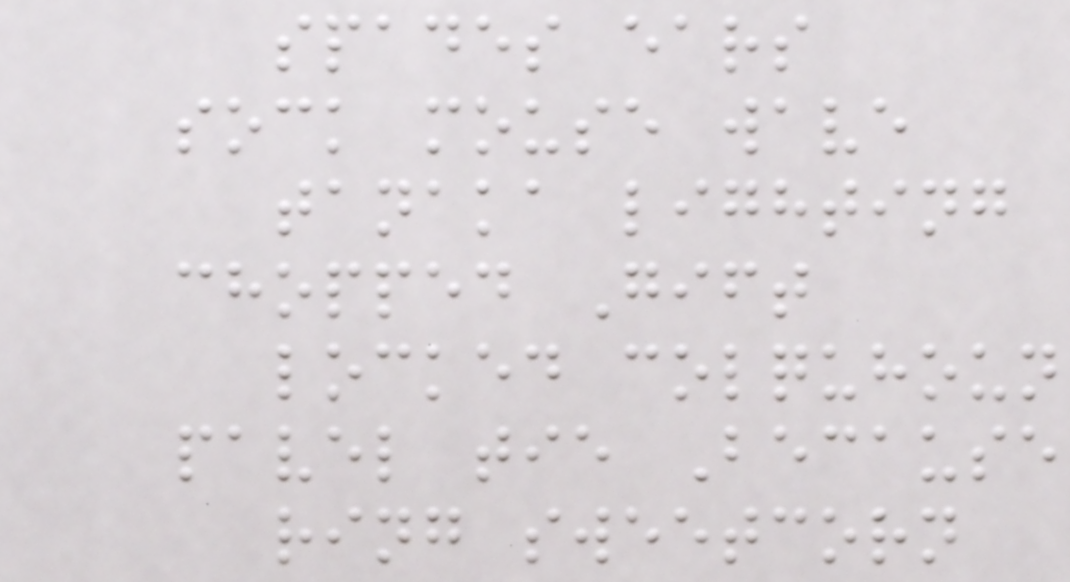spades ears
sock mouse wave
tanaka lighting
chopped Gift
locked colquhoun
pavel tie Because
ring sweetcorn
